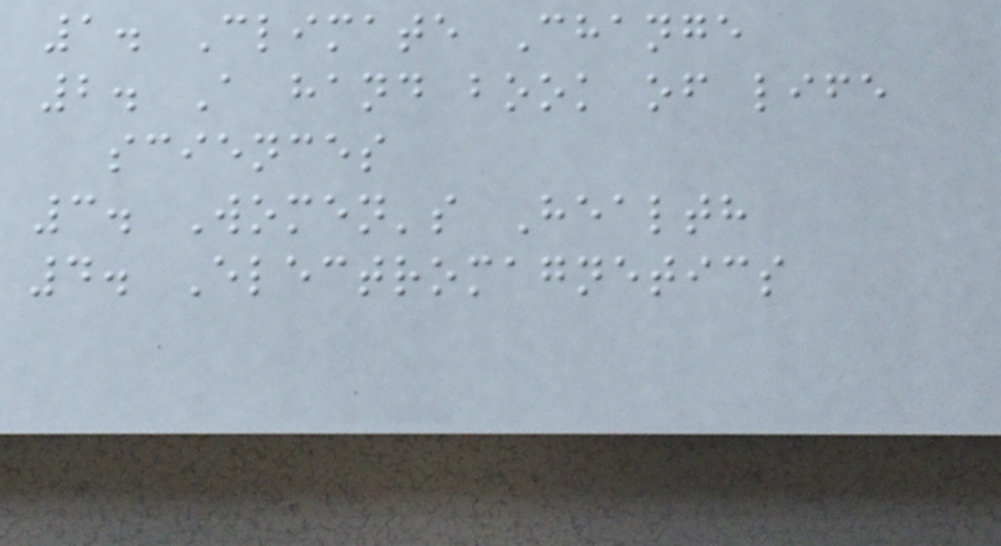1. Climate Change
2. A hand book of life
sciences
3. Women's Health
4. Electromagnetics
